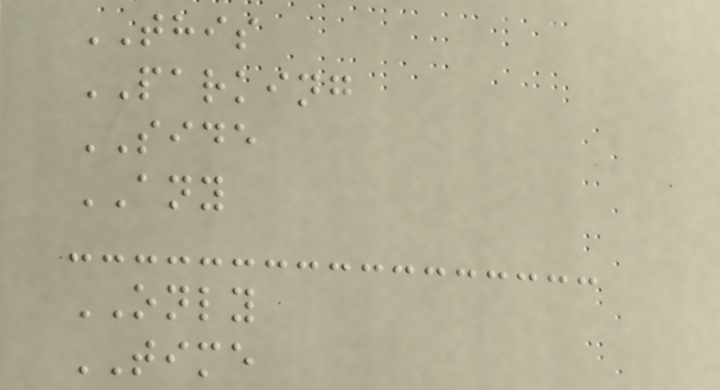THIS
PARKING
SIDE
ANY
ONLY
TIME
